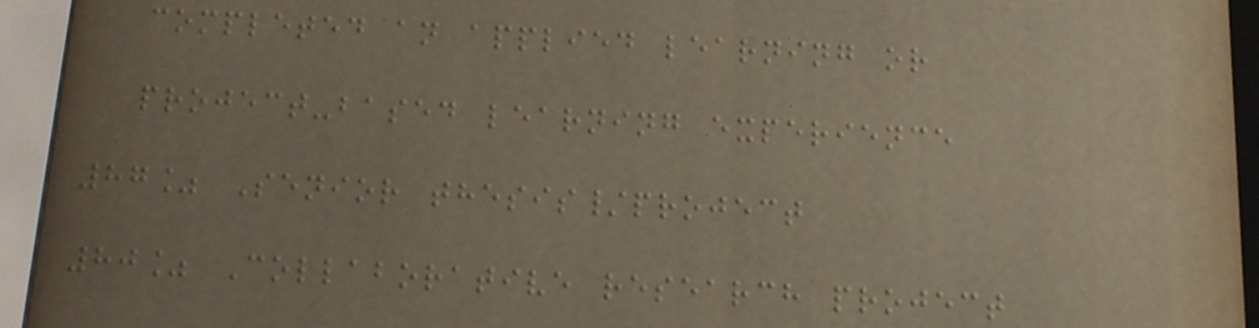completed an applied learning or
project-based learning experience
87% Senior thesis/project
80% Collaborative research project
